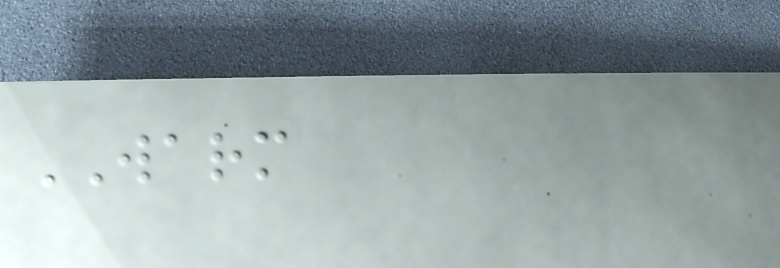WARM
